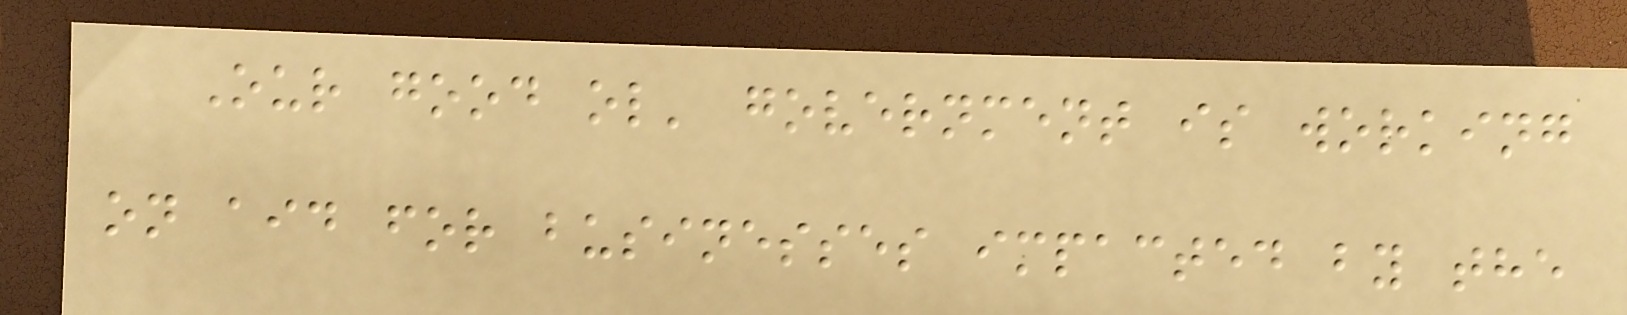Our good ol' government is working
on aid for businesses impacted by the
